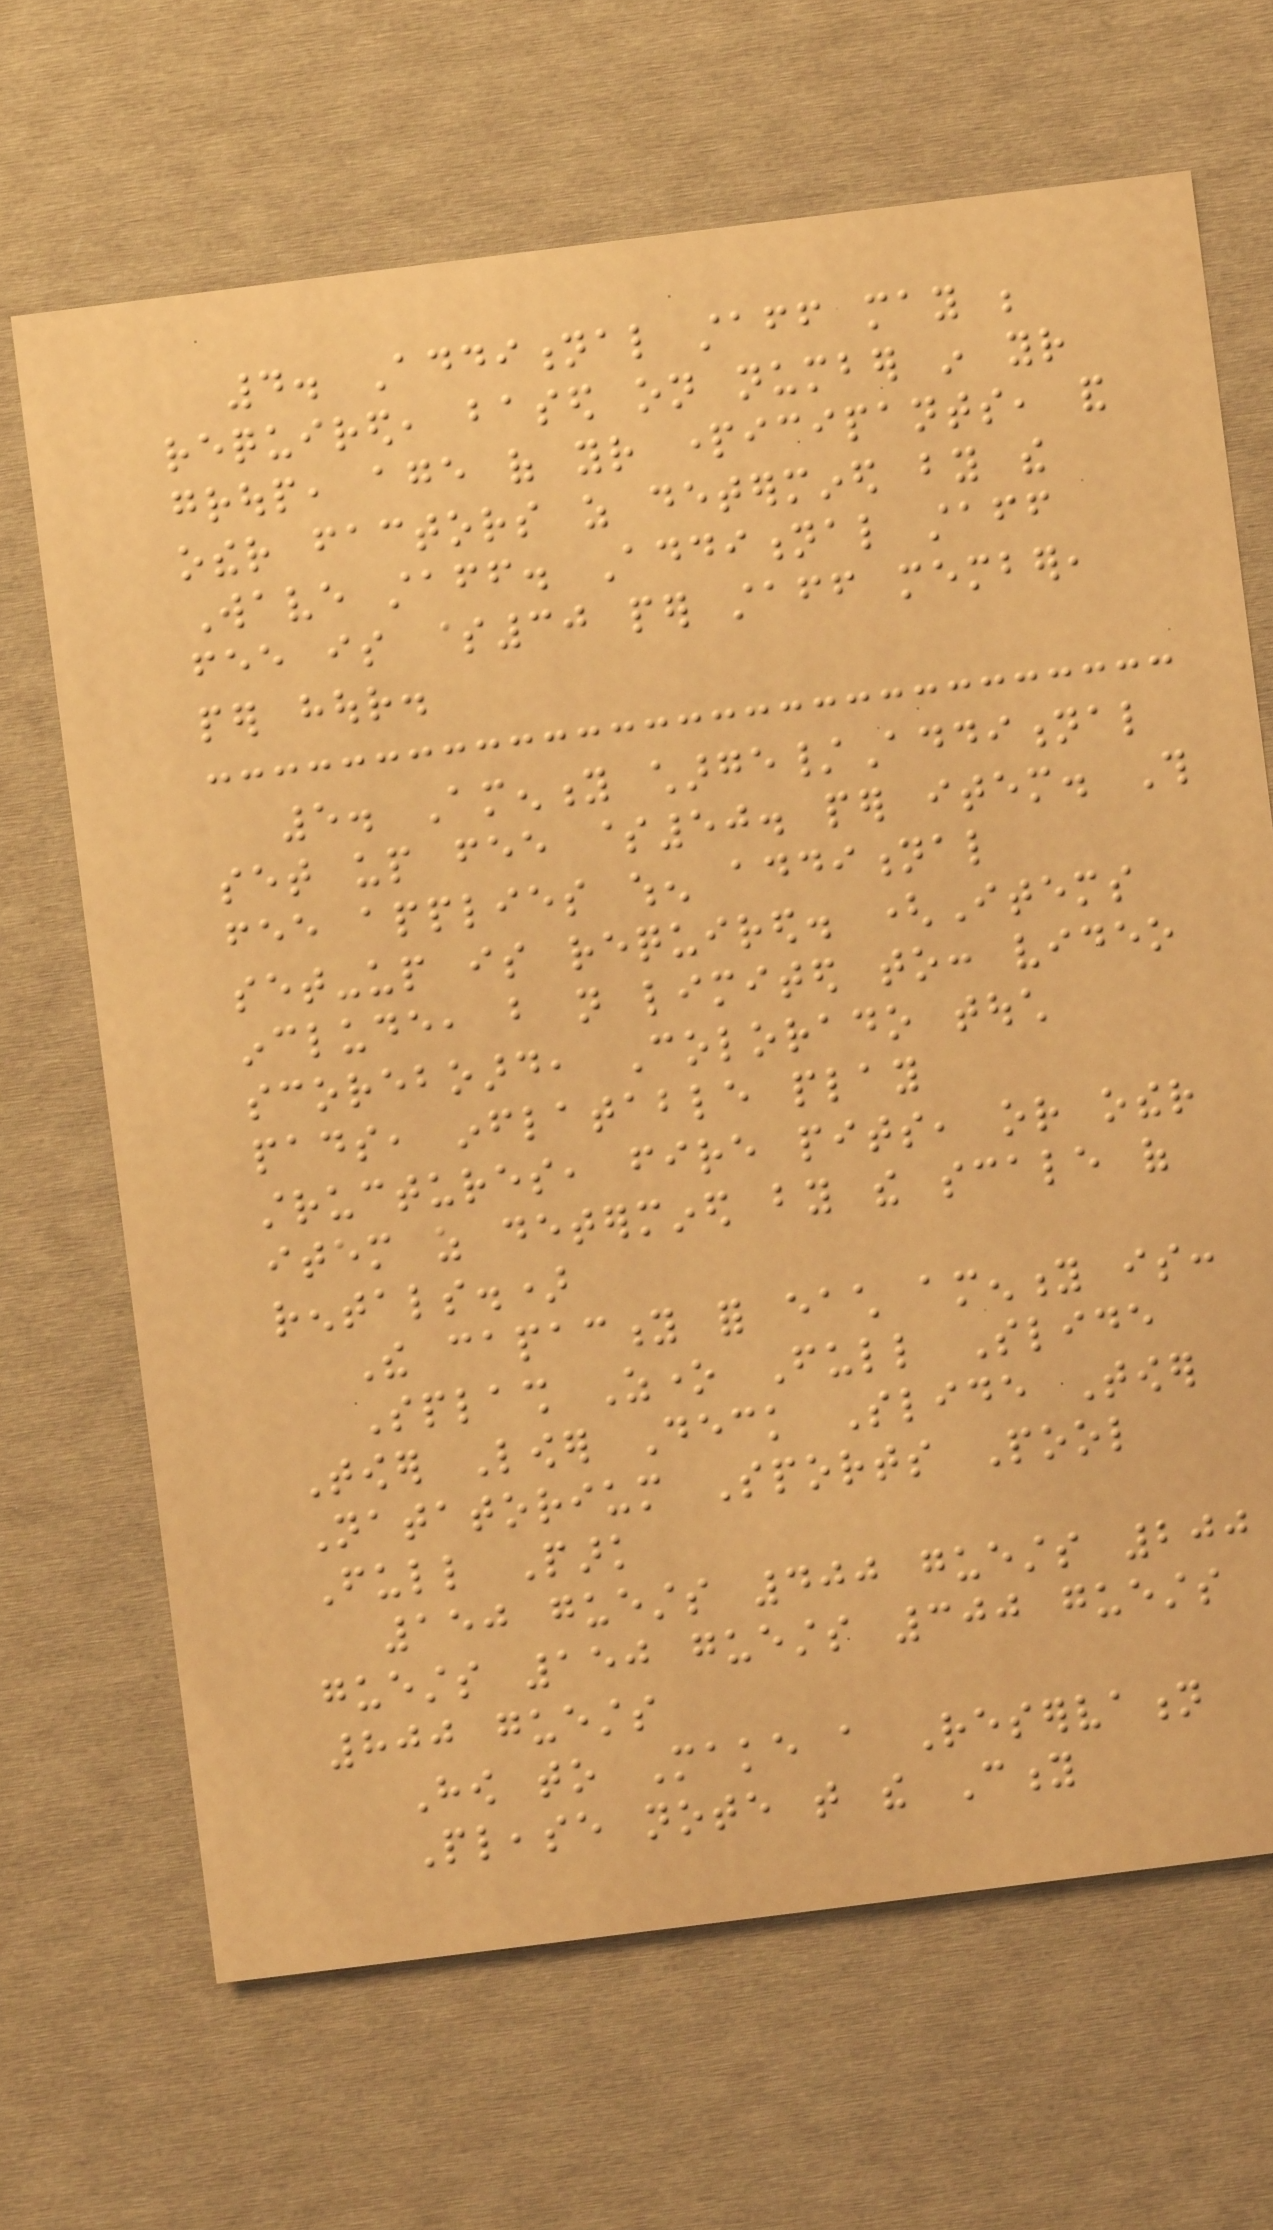4. Additional staff may be
required, based on number in your
group, age of your participants, and
other factors as determined by the
Wave staff. Additional staff
fee is $30 per staff member,
per hour.
5. Amenity charge/Additional
set up fee $50. per item. This
fee applies when additional
set-up is required. (Items
include, but not limited to: video
scoreboard, Colorado touch
pads, inflatable play
structures, fire pits, or other
item as determined by the scale of
rentals.)
The capacity for each amenity is:
Splash Zone Full Slide
Tower Lower Deck Slide Tower
Natatorium Sports Pool
Full Park
150 guests 400 guests 200
guests 150 guests 300 guests
800 guests
How to Make a Reservation
Please note that the City
